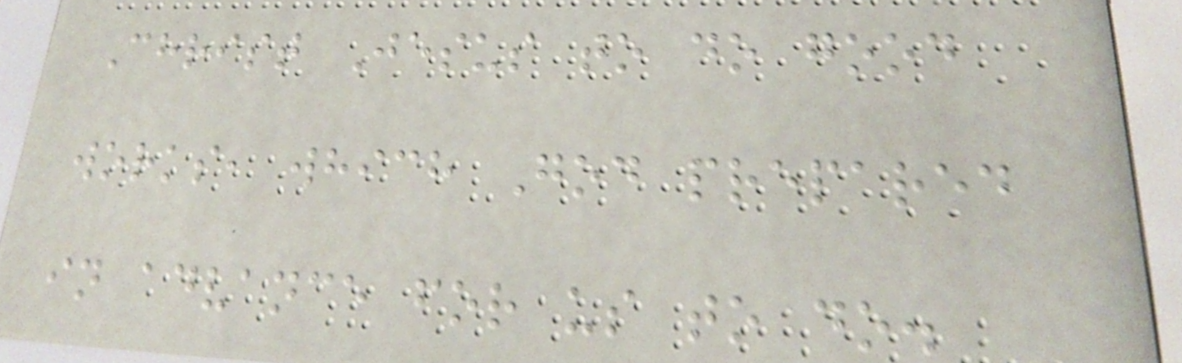Christ Jesus to do good
works, which God prepared
in advance for us to do.
